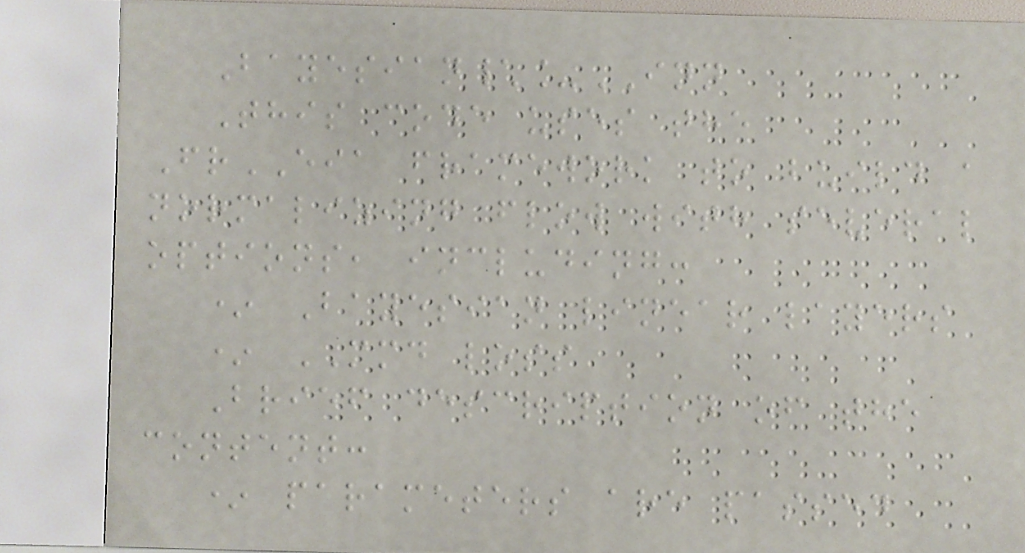Bayesian\_INN
This code uses the
FrEIA framework to build a
normalizing flow with several
options, including:
* Bayesian linear layers
* MMD loss
Brief description of the
content:
* parameters are passed
